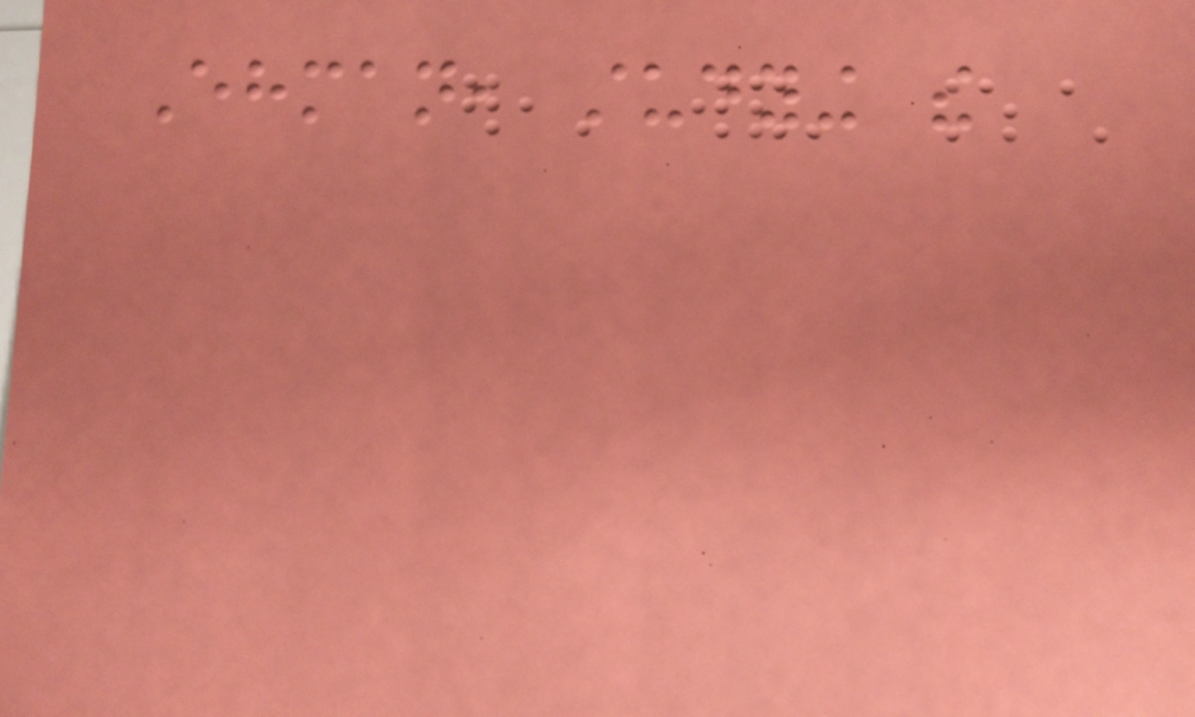Ehman, studying the
